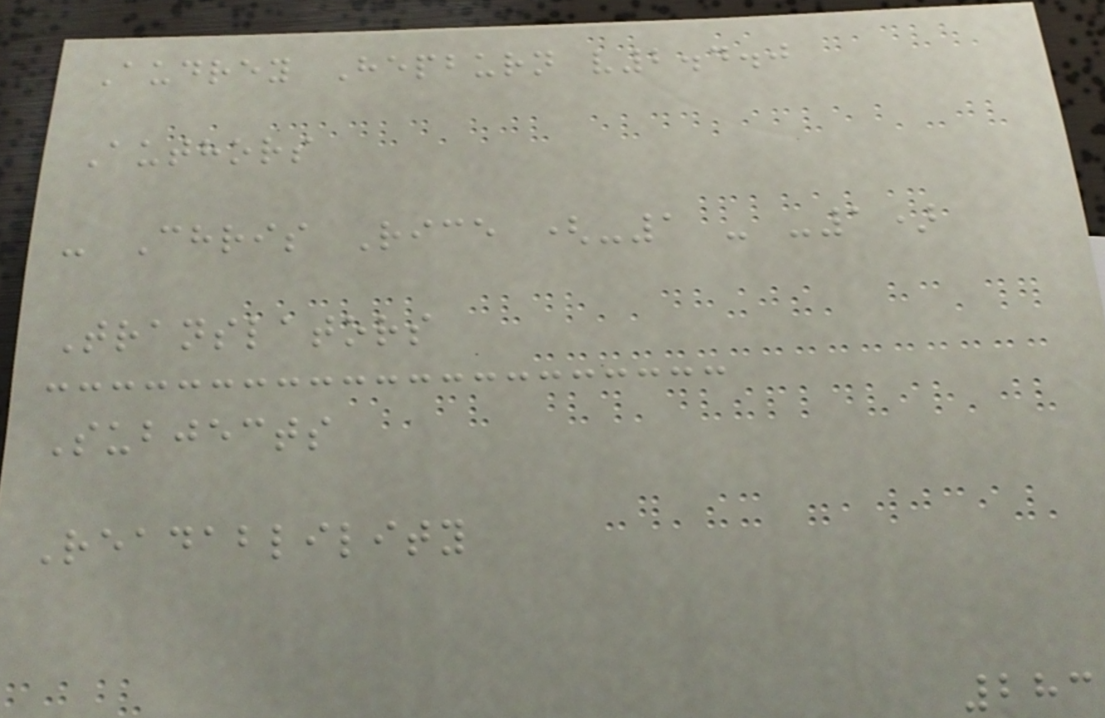Audrey Hepburn v2.4.0
Authors
- Chris Rice (-1 - -1)
Translators
Subjects
Readablility
283
